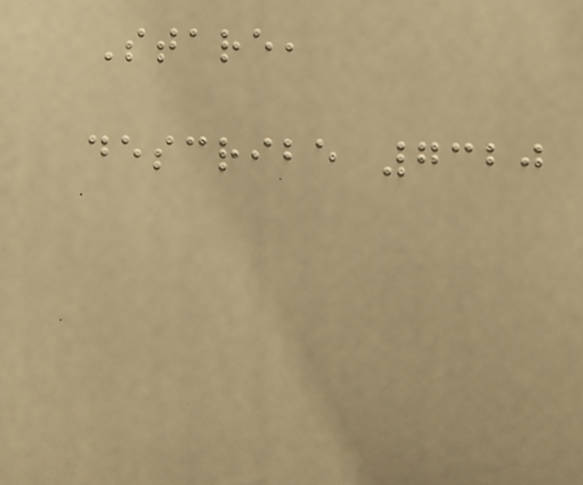Stare,
describe 7320
